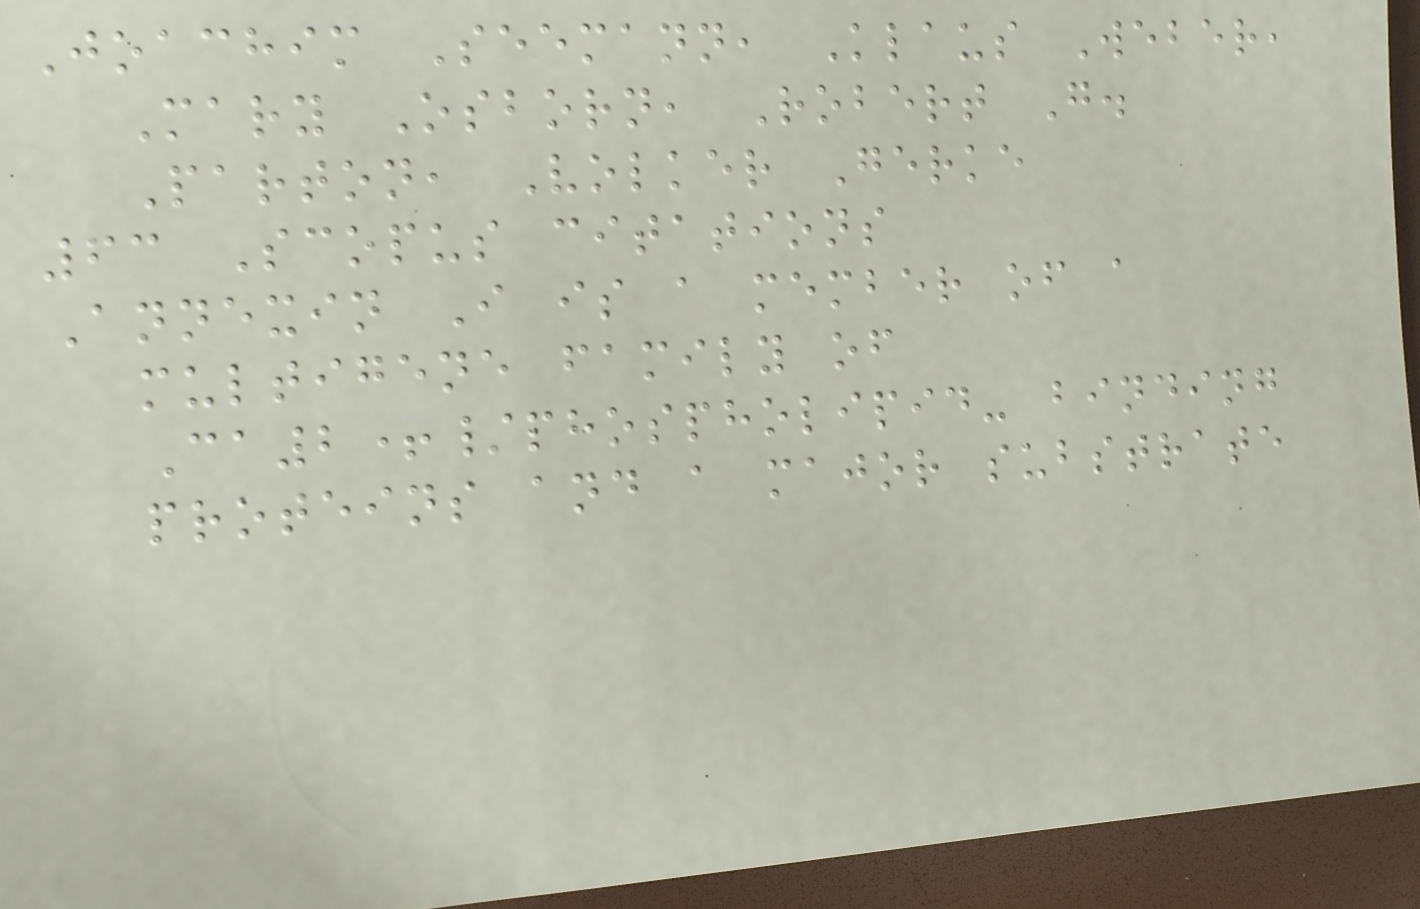Joachim Seemann, Klaus Weber,
Mary Osborn, Robert G.
Parton, Volker Gerke
63 Scopus citations
Annexin I is a member of a
multigene family of
Ca2+/phospholipid- binding
proteins and a major substrate
